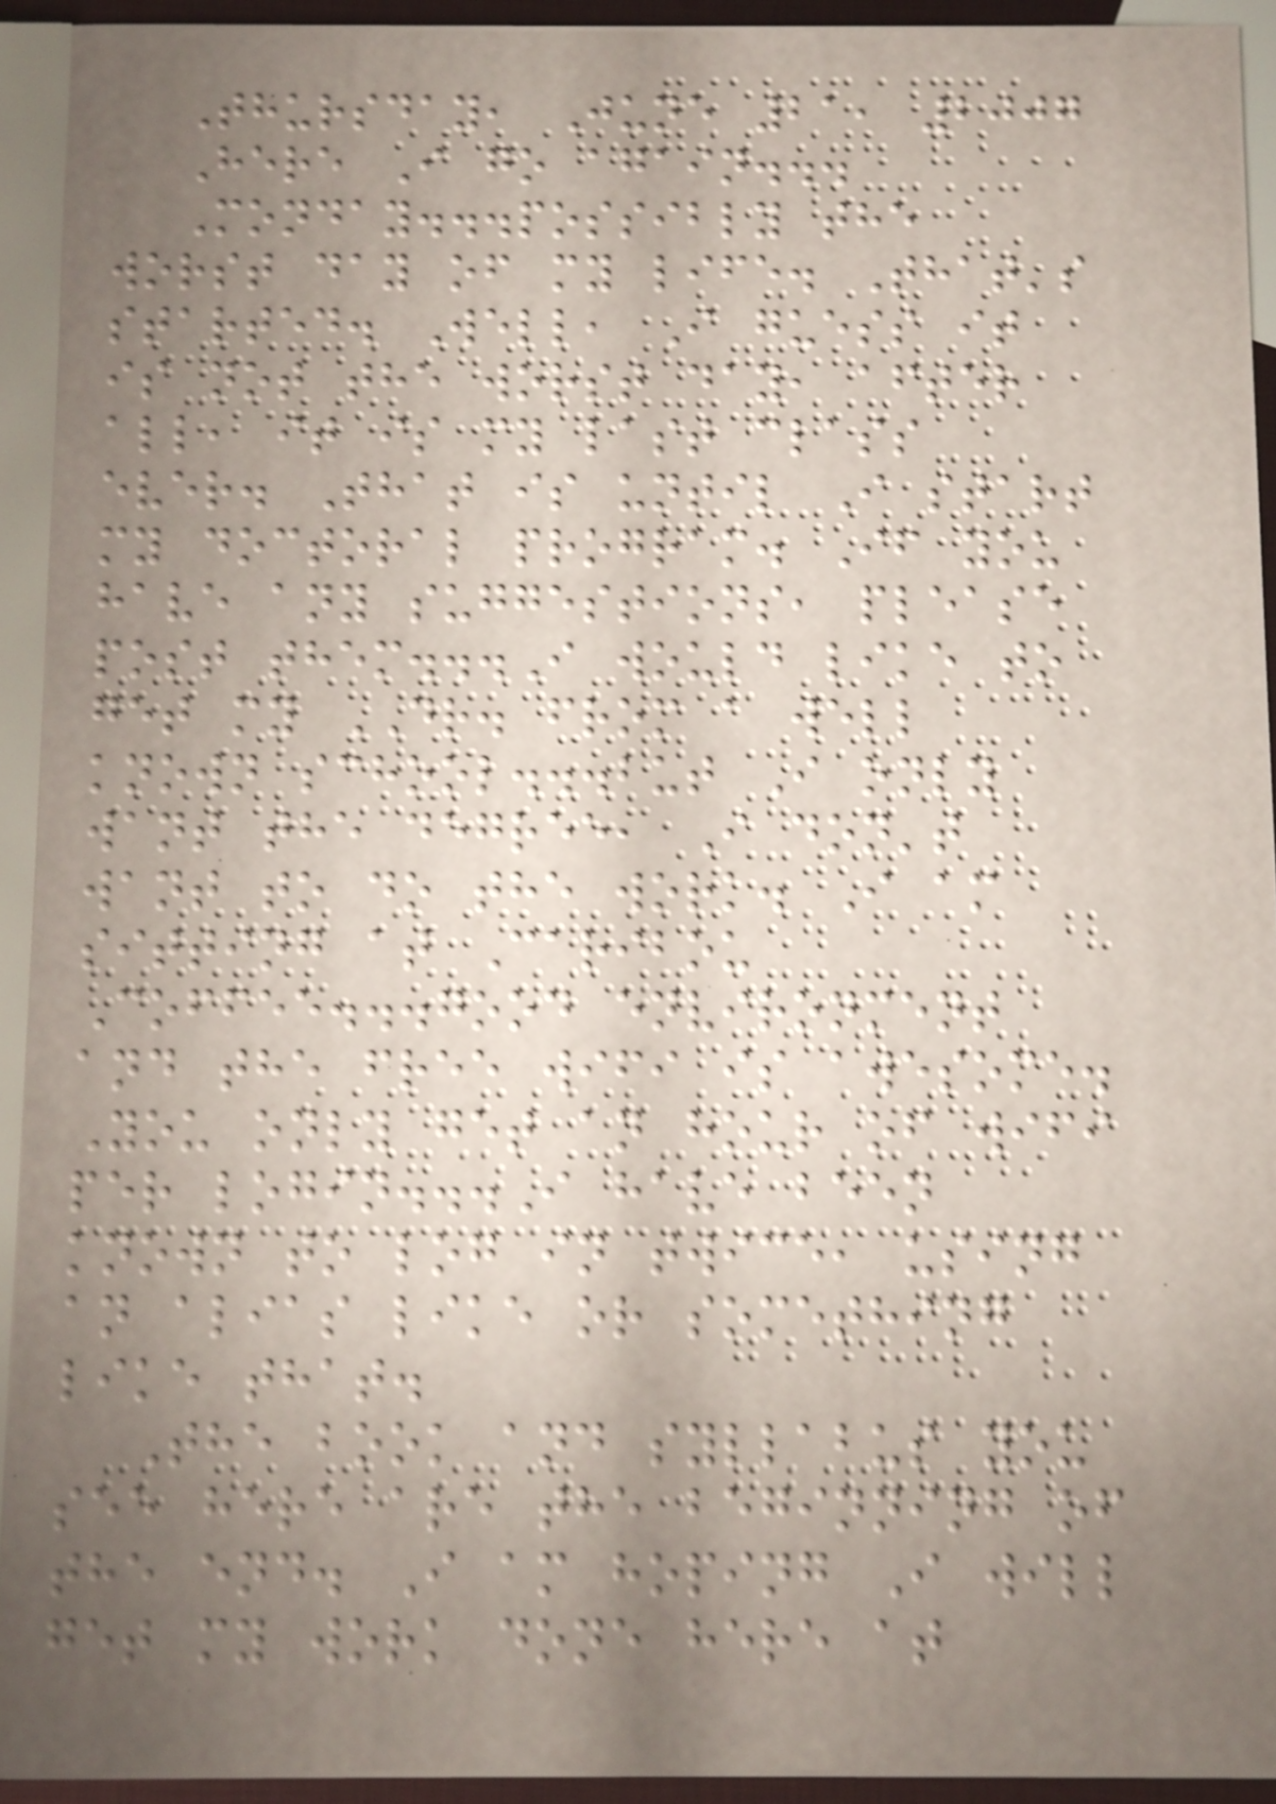Thursday, June 21, 2007
Here I go again...
Monday...possibly the
worst day of my life. That's
started. Well, I guess it
is not the worst day, after
all, it is my last class
ever. That is until I start
my doctoral program. If you
have any suggestions, please
post them...I would like to
get my DR. from a well
known school...but I only
want the degree, I don't
want to do the work. I am
sitting at Caribou
Coffee...good environment
and the free wifi is awesome.
You only get an hour of wifi
per login...I have been
known to log in twice, using
an alias like or something
like that.
The book and syllabus you
see here are the beginning of
the end. I am hoping I will
get my work done here at
